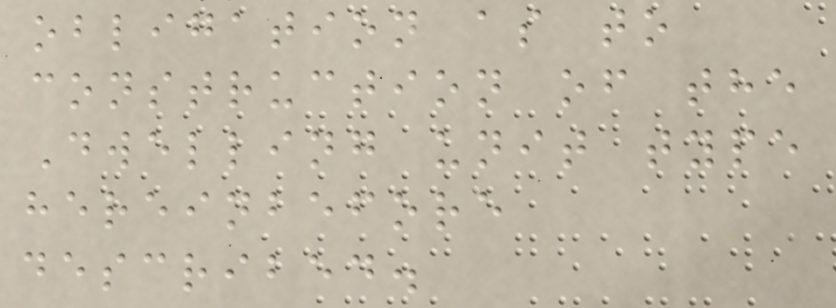obligation as to
construction of the
Dwelling unit type
hereinbefore
described.
